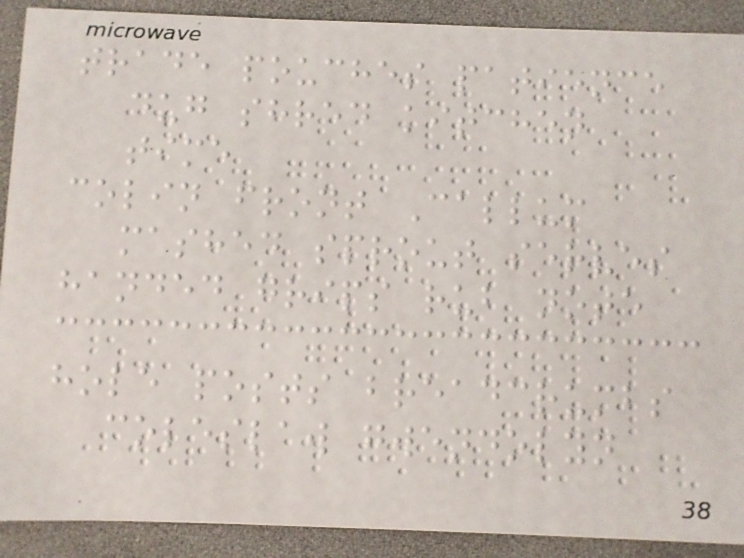trade pouches patience
dug shred kitchen
time
colin front Callum
mashed sprout serves
handed grips rub note
hole posts breadcrumbs
coleslaw gwendolyn
